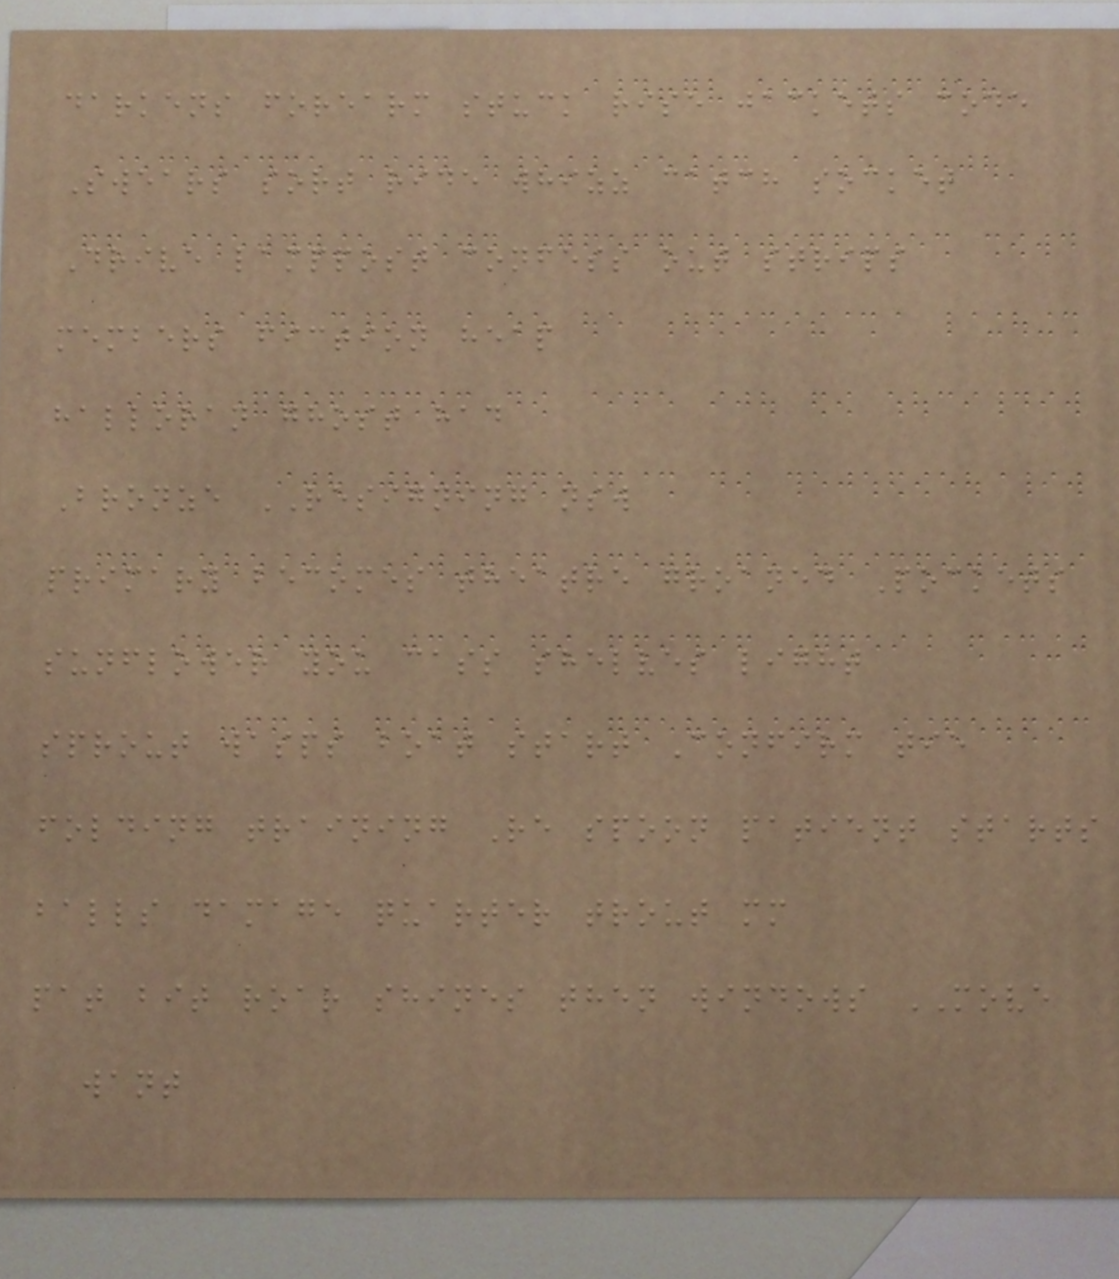darkens forearm stuck rise jackets code
Swears sort ride whizz catch socket
Drive lamppost confess out strips
members fiction heap
halloran ghost had
Bronze RESIGNING nsw
primary becomes theatre groaned Pockets
sunflower you cass shelves light
sprout wasps boat start Confirm tie
folding training Re spoon patient starts
balls damage quarter trout mm
pat bit roar shines then windows MOVE
want
